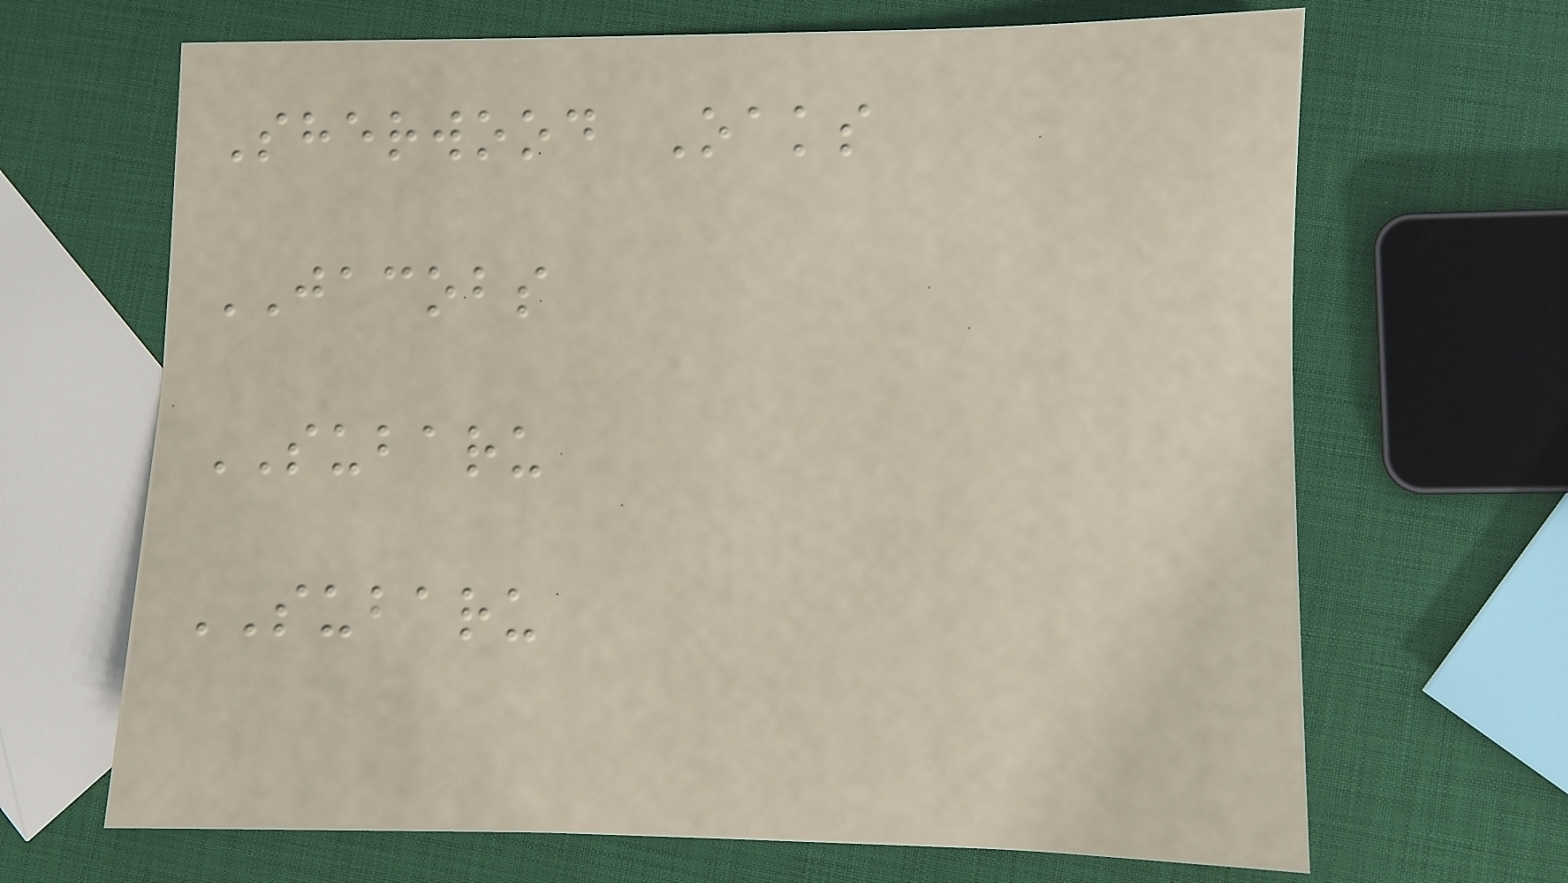Sherwood Oaks
JACOBS
SUBARU
SUBARU
